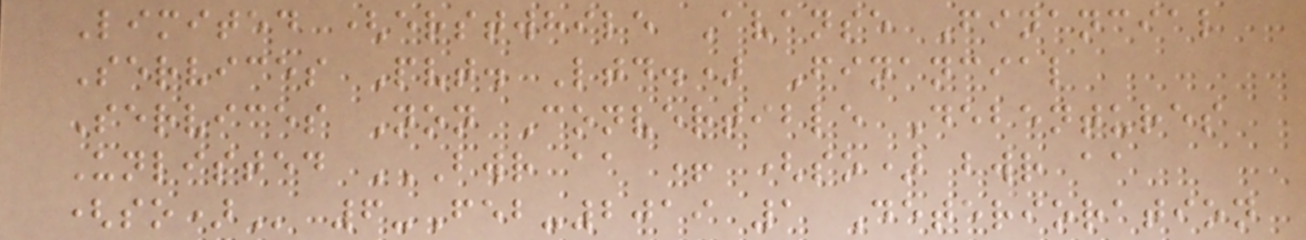Limited (erstwhile Avanse Financial
Services Pvt. Ltd.) Financial
Services Non Convertible Debentures
Unlisted BWR AA + (SO) BWR AA
(SO) 6-Feb-2019 1 Deterioration
